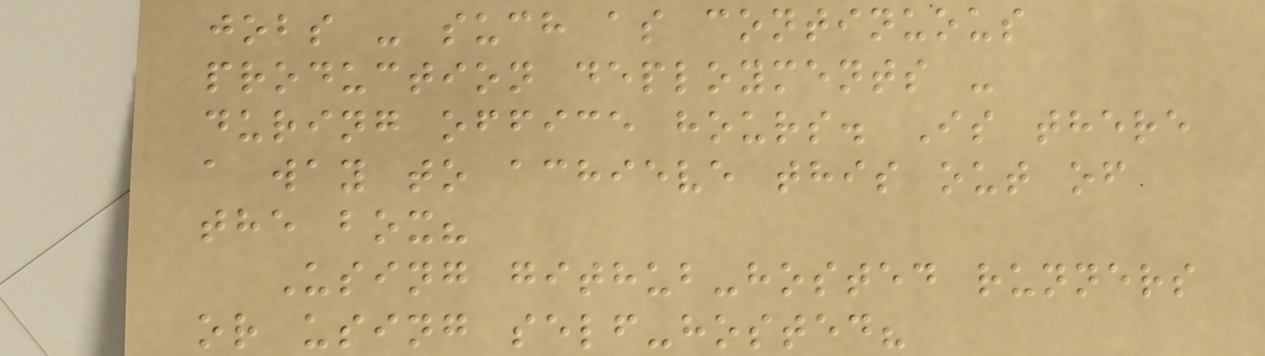jobs - such as continuous
production deployments -
during office hours. Is there
a way to achieve this out of
the box?
Using github-hosted runners
or using self-hosted?
